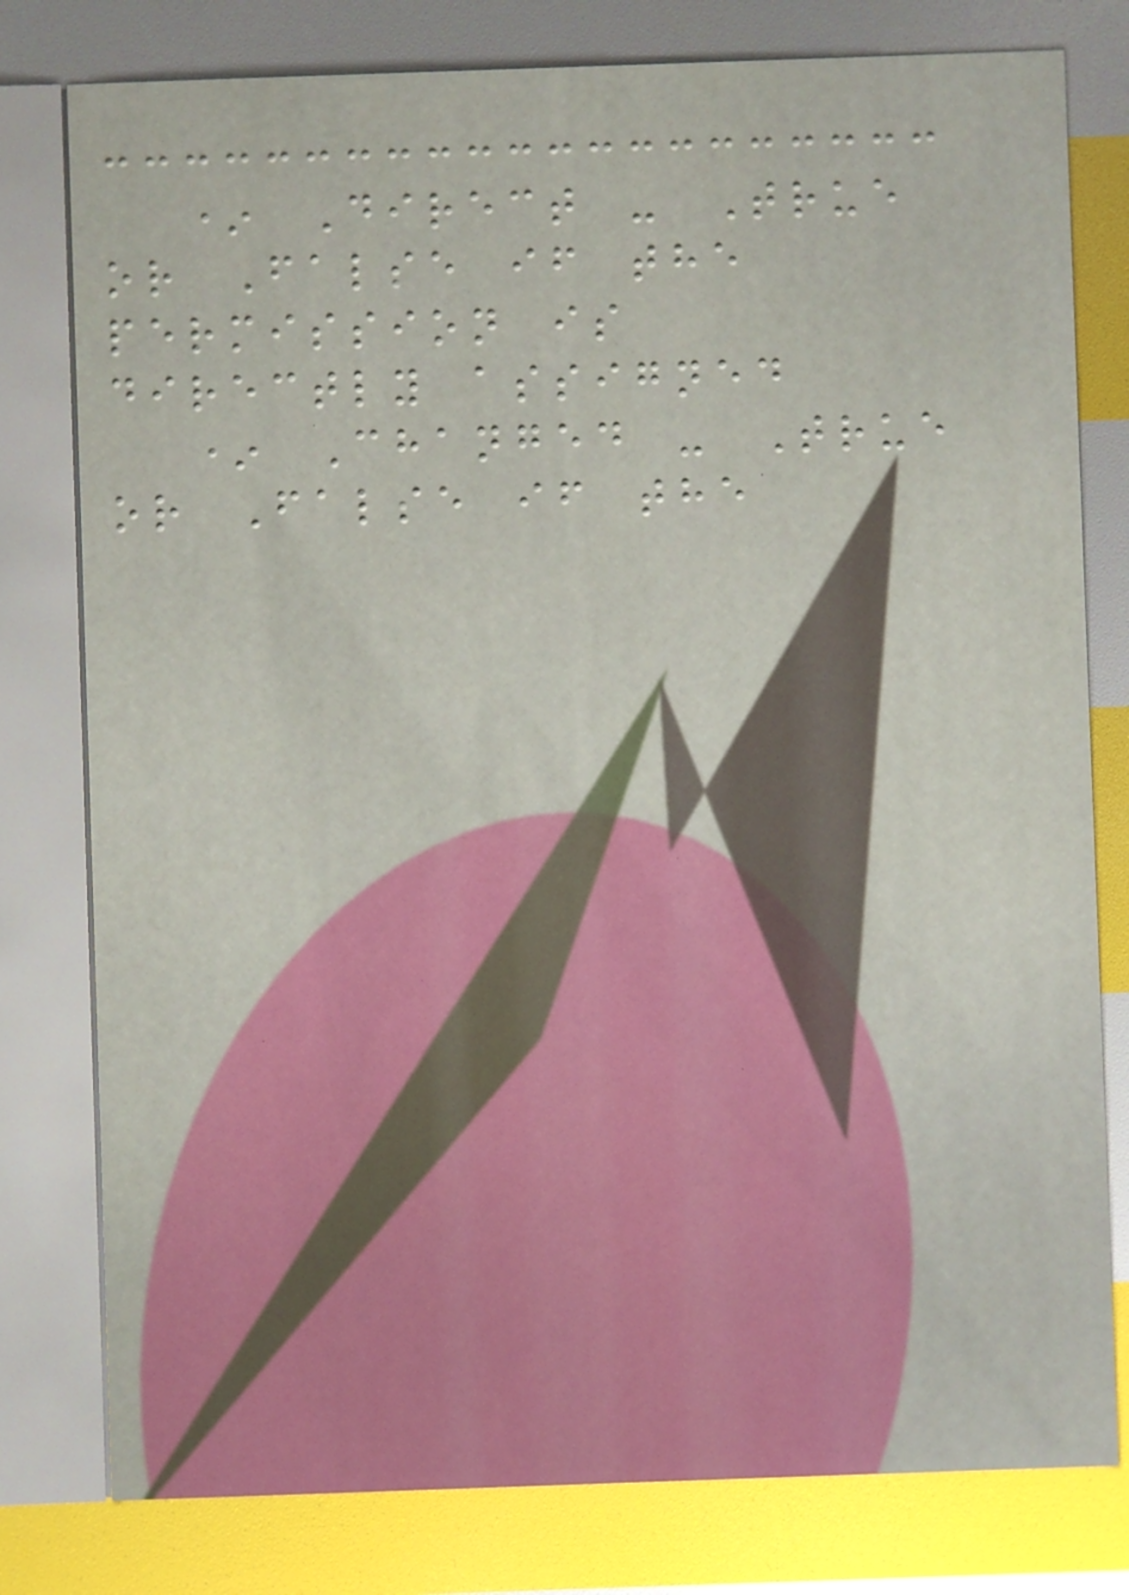* Direct - True
or False if the
permission is
directly assigned
* Changed - True
or False if the
